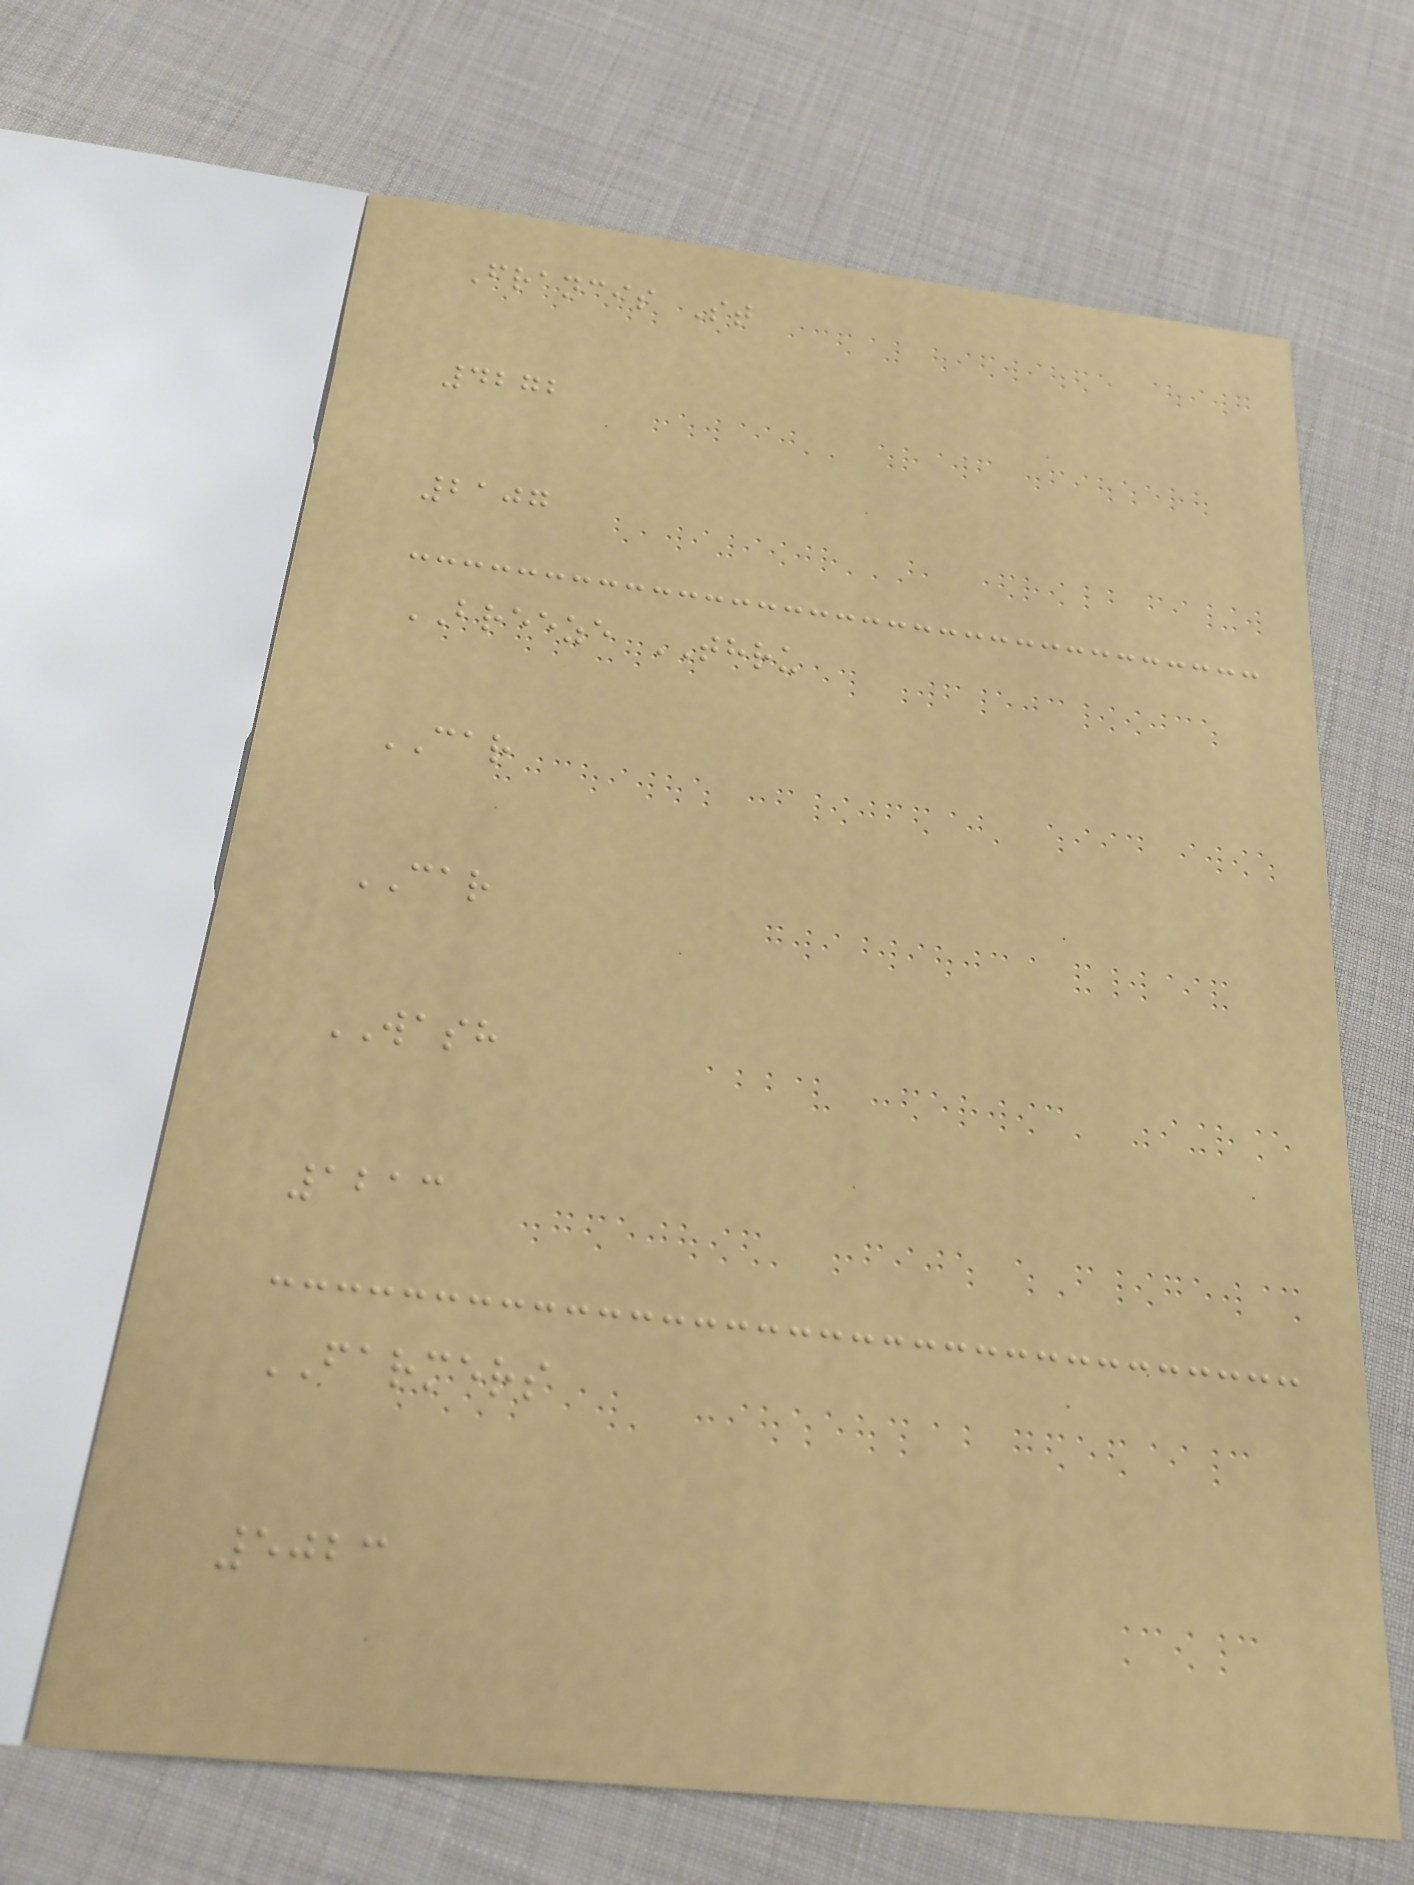Francis St
4272
2107
BREEZE THRU
CAR
CAR
WASH
1213
FARMERS
5023
